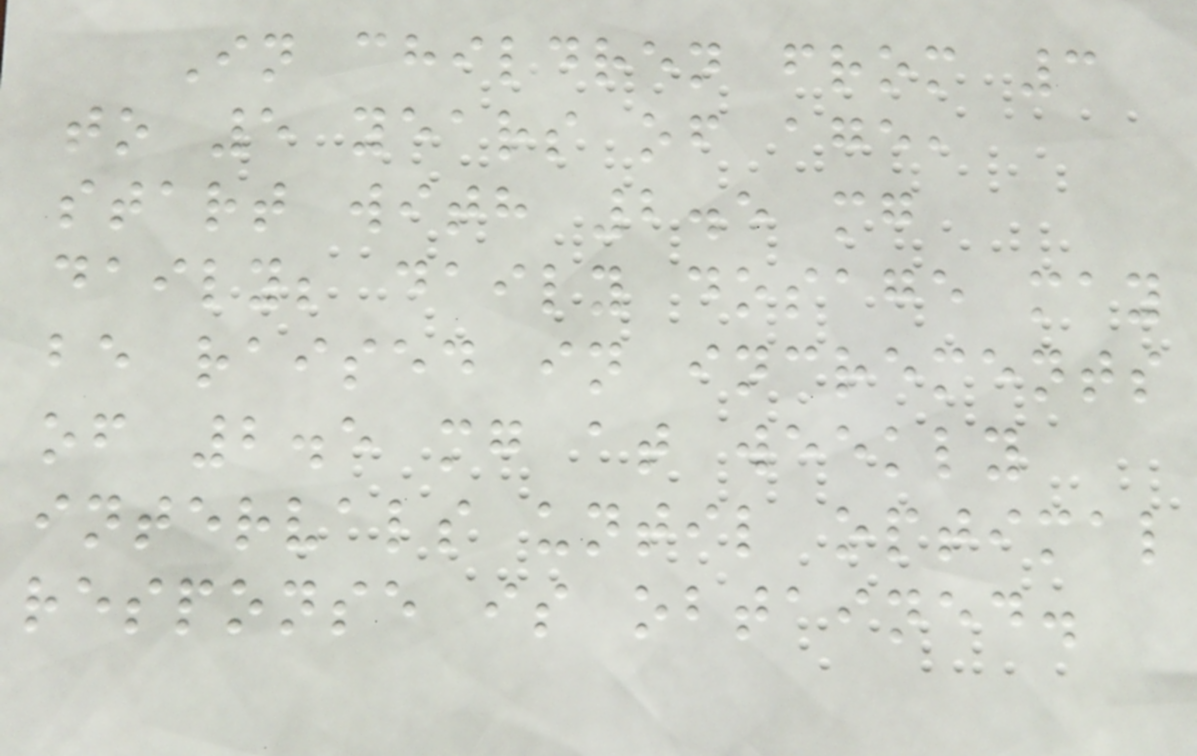In children from 3
to 5 years of age,
start with 2.5 mg
daily; daily dosage may
be raised in increments
of 2.5 mg at weekly
intervals until optimal
response is obtained.
